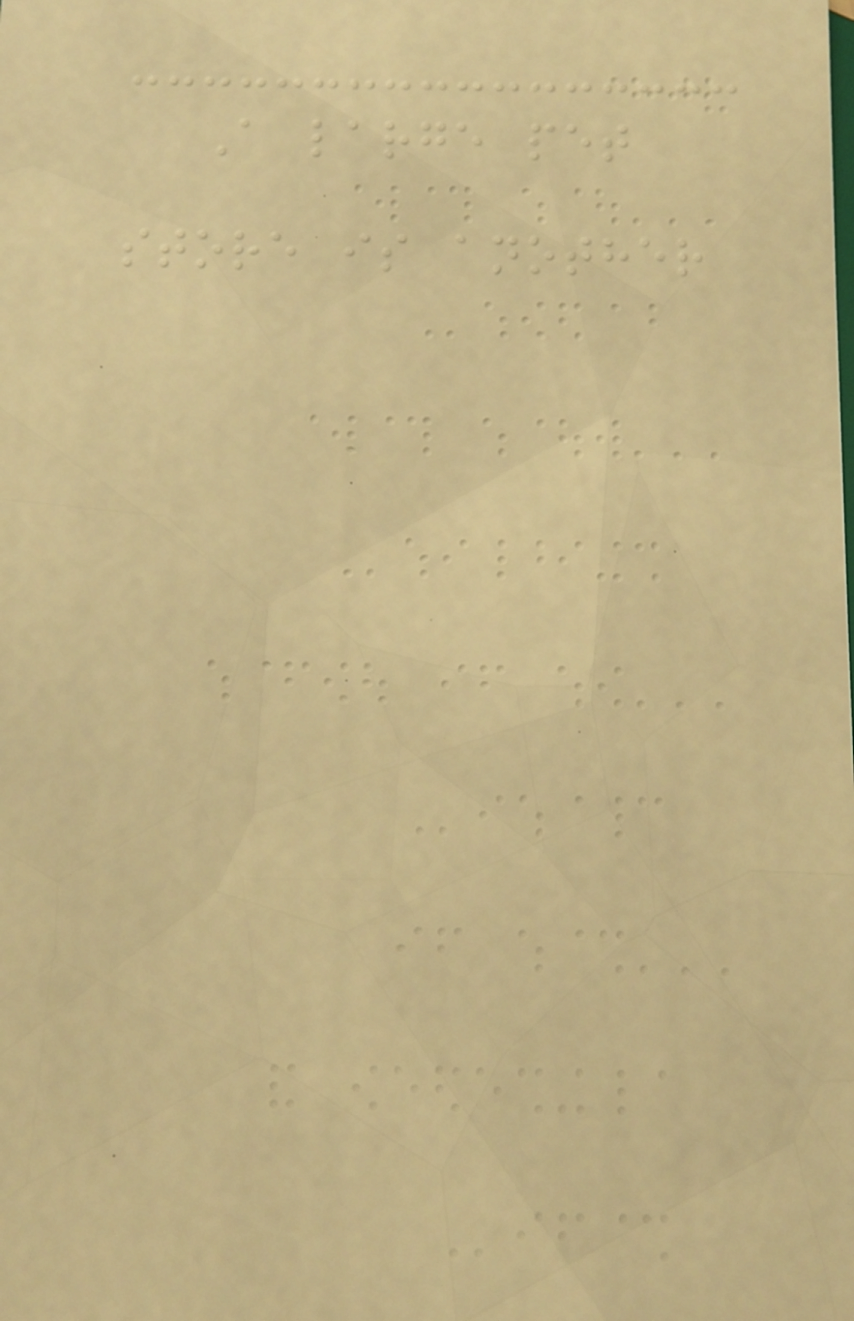A large pet
store is another
